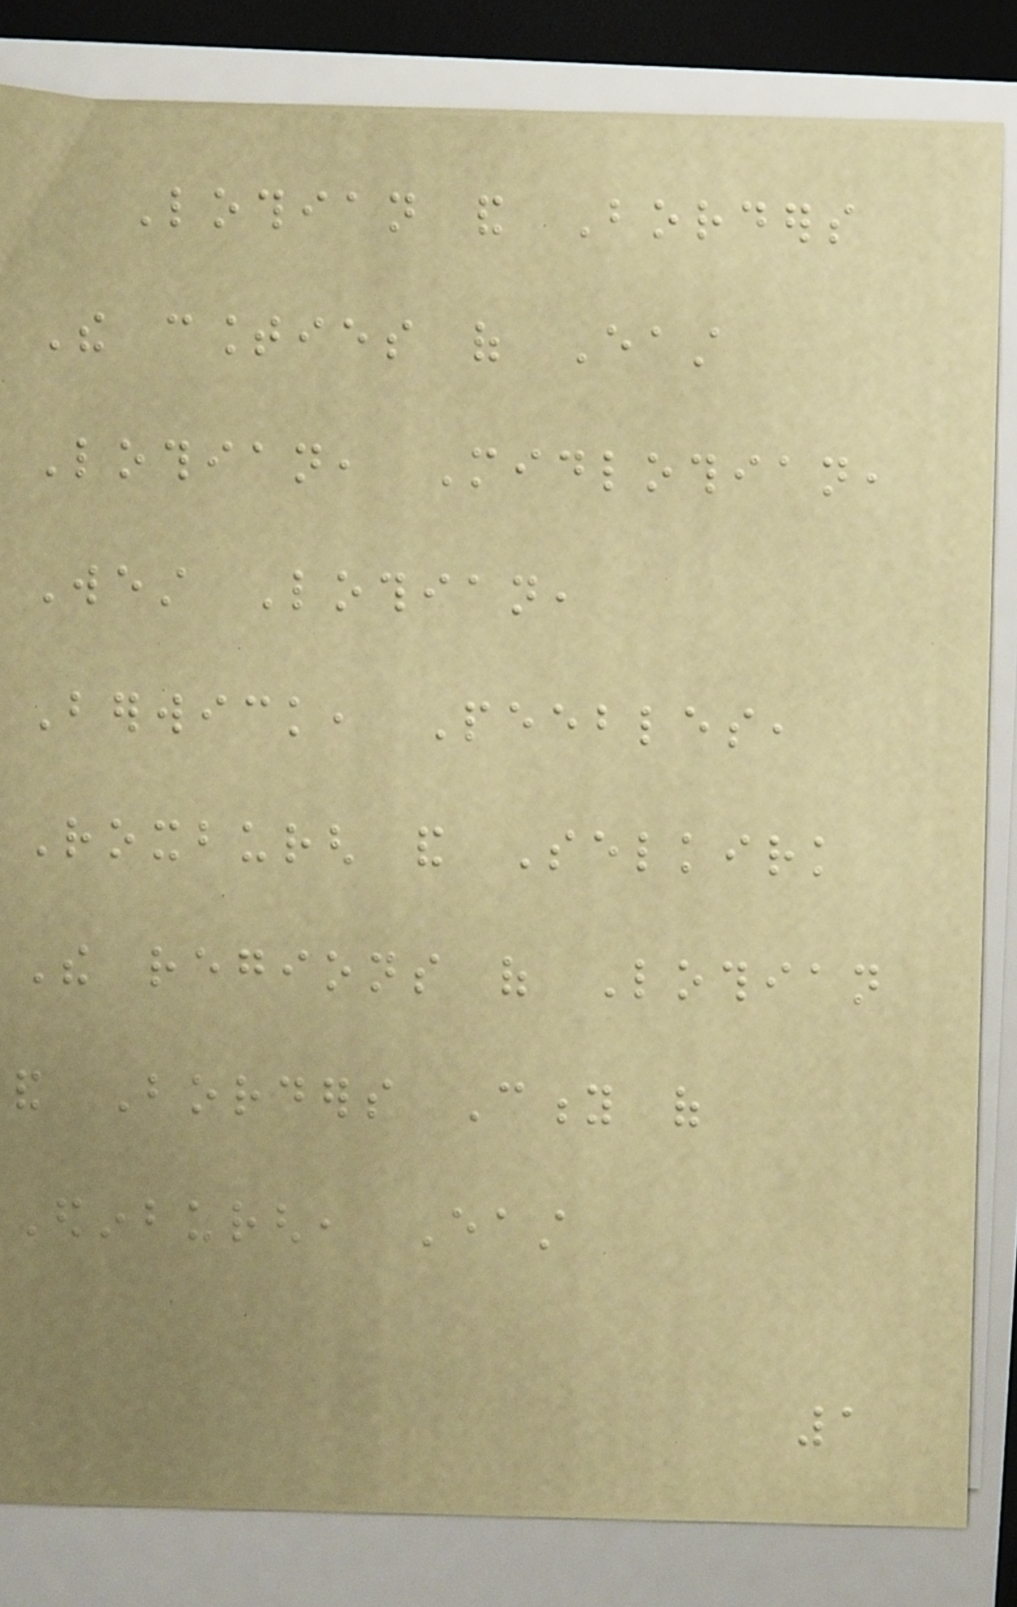Lothian and Borders
The counties of East
Lothian, Midlothian,
West Lothian,
Berwick, Peebles,
Roxburgh and Selkirk
The regions of Lothian
and Borders City of
Edinburgh, East
1
